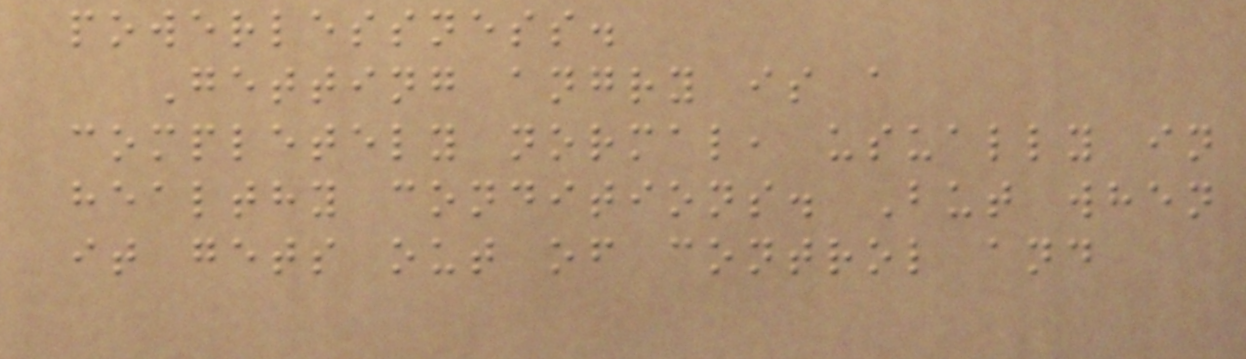powerlessness.
Getting angry is a
completely normal, usually in
healthy conditions. But when
it gets out of control and
